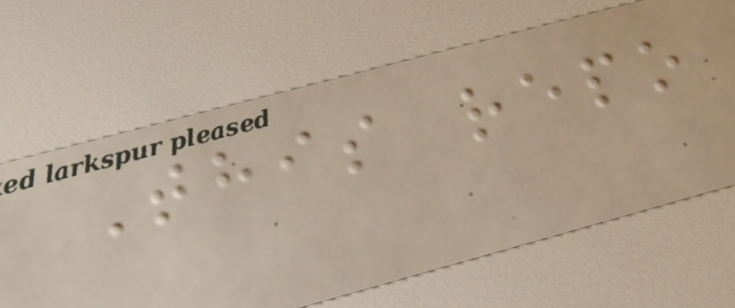This repo
